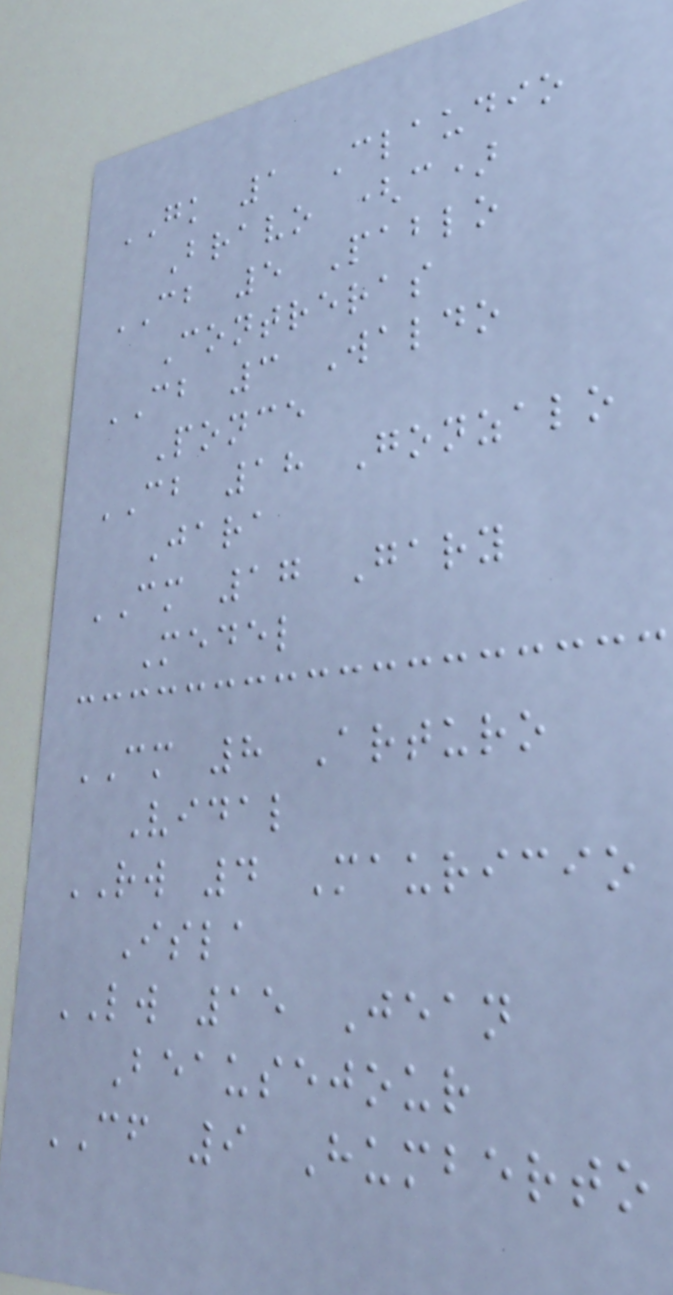GK 1 Claudio
Bravo (c)
CB 5 Pablo
Contreras
CB 3 Waldo
Ponce
CB 18 Gonzalo
Jara
CM 17 Gary
Medel
CM 8 Arturo
Vidal
RW 4 Mauricio
Isla
LW 15 Jean
Beausejour
CF 9 Humberto
